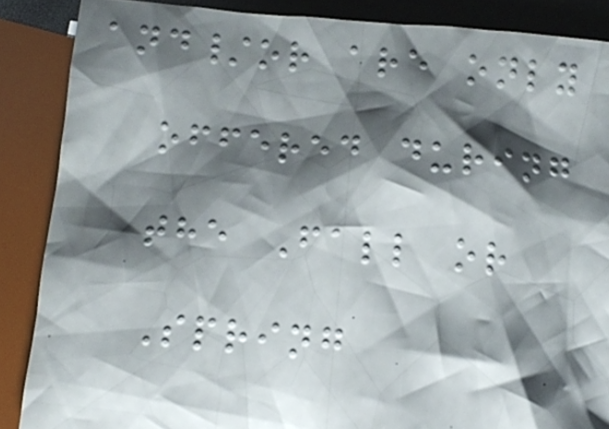and/or are only
offered during
the Fall or
Spring
